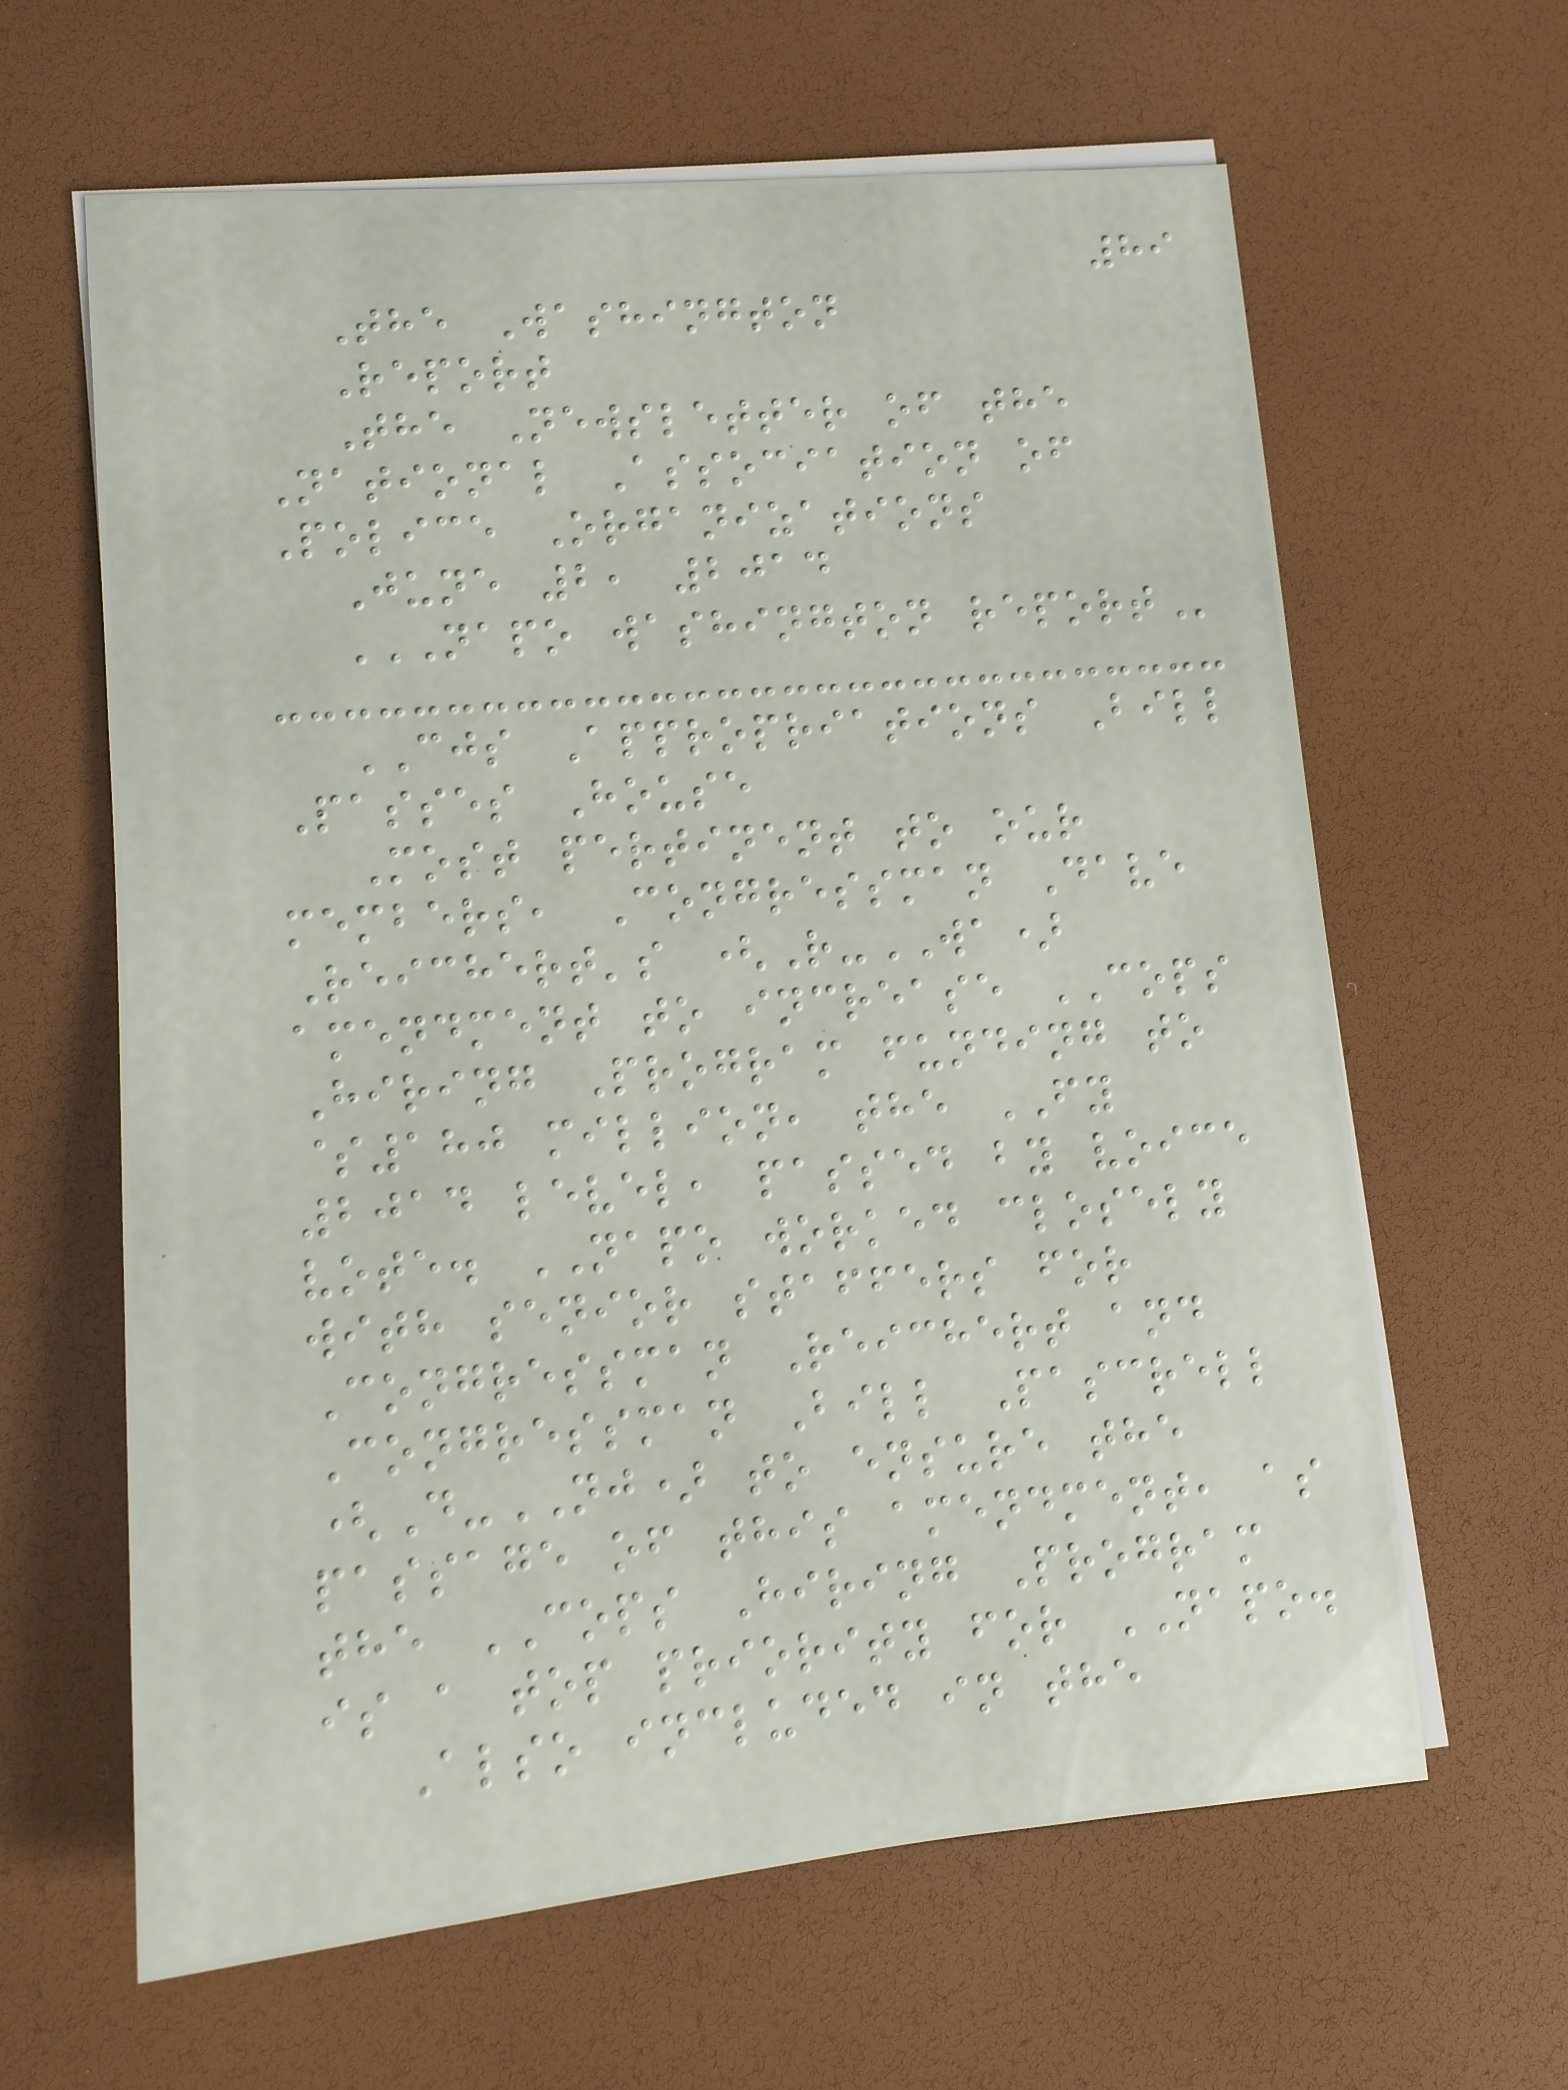89
The Washington
Report
The Newsletter of the
National Association of
Police Organizations
June 2, 2014
NAPO WASHINGTON REPORT
CJS Appropriations Bill
Passes House
Most pertinent to our
members, Congressman Dave
Reichert's (R-WA)
amendment to increase COPS
Hiring Program funding to
$180 million, the FY
2014 level, passed by voice
vote. NAPO worked closely
with senior staffers for
Congressman Reichert and
Congressman Bill Pascrell
(D-NJ) to ensure the
passage of this amendment, as
the COPS Hiring Program
is a top priority for NAPO.
Also included in the
